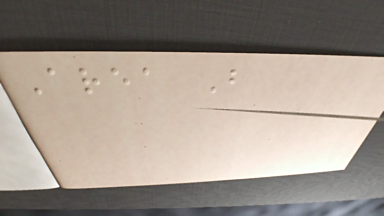Area B
